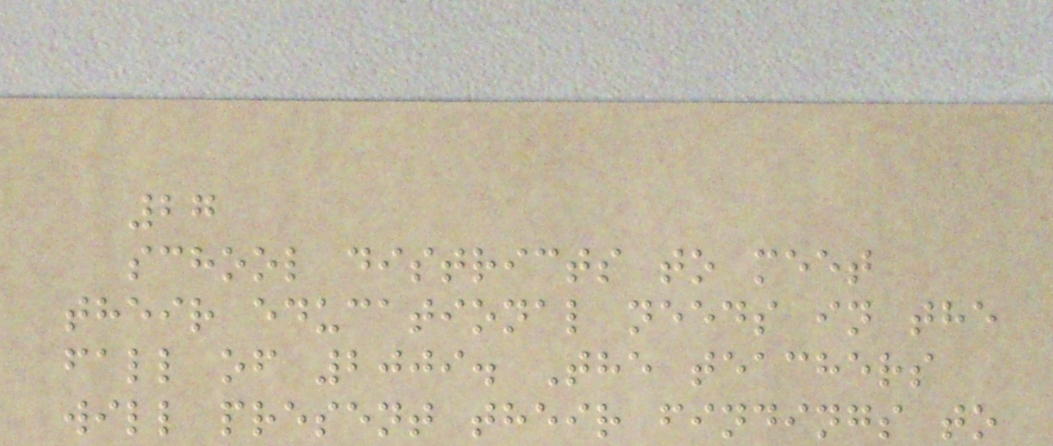27
school districts to meet
their educational needs in the
fall of 2009. The teachers
will present their findings to
